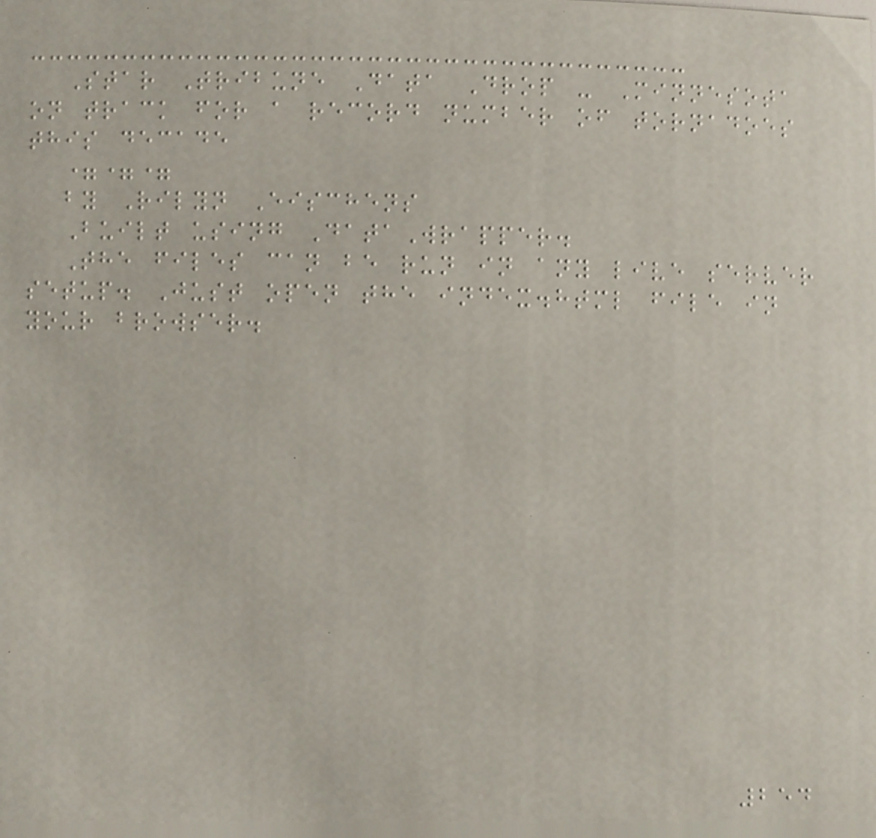Star Tribune Data Drop - Minnesota
on track for a record number of tornadoes
this decade
===
by Rilyn Eischens
Built using DataWrapper.
The files can be run in any live server
setup. Just open the index.html file in
your browser.
254
